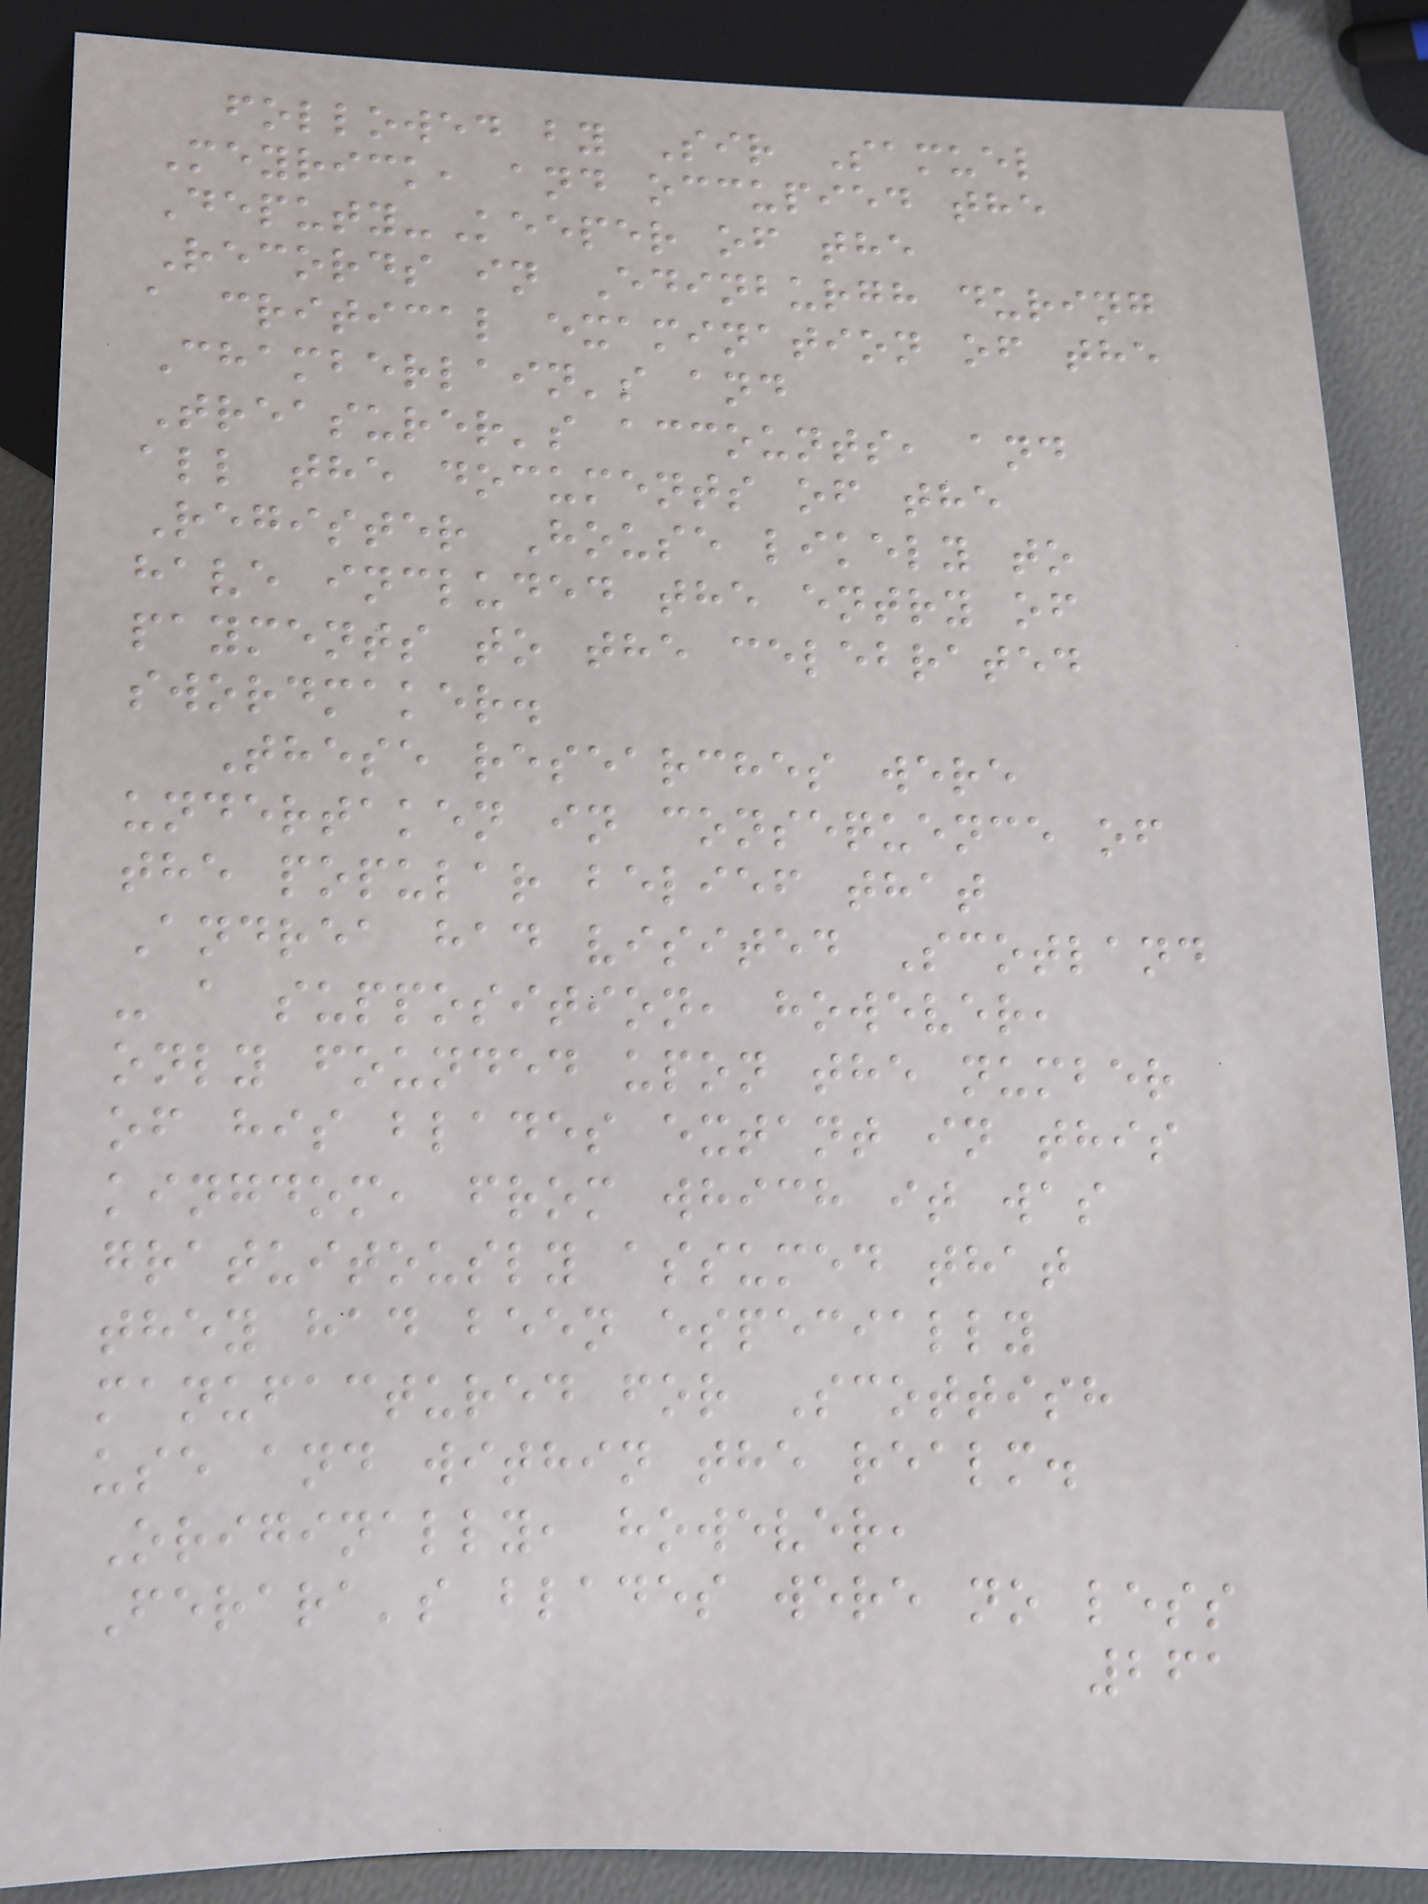followed by Sir Samuel
Meyrick, and occupied the
Deputy-Keeper of the
Records in Edinburgh during
a critical examination of the
Chamberlain's and
Treasurer's accounts, and
all the documents of the
Register House likely to
have included the entry of
payments to the celebrated
swordmaker.
These researches were
undertaken in consequence of
the popular belief that
Andrea had visited Scotland
- a supposition, however,
only founded upon the number
of his blades extant in this
kingdom, from which it was
gratuitously assumed that
they had been especially
manufactured for Scottish
use and within the realm.
Originally, however,
Ferara's blades were no less
261
